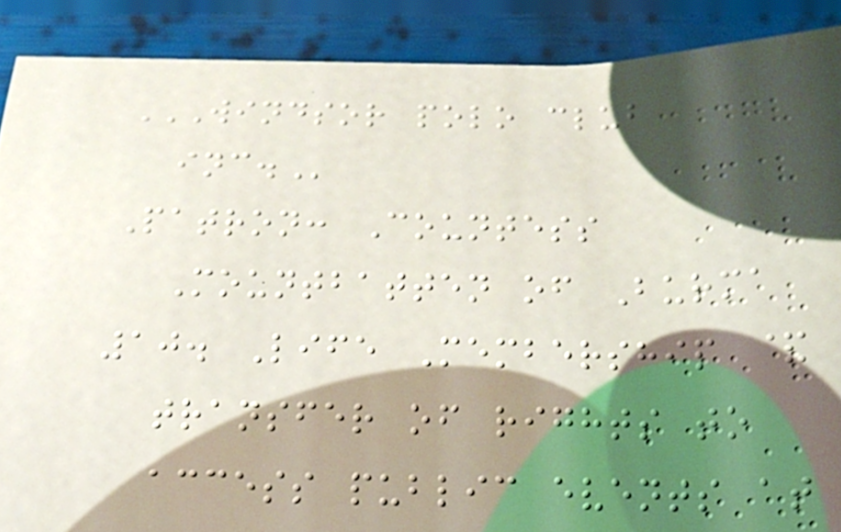WINDSOR POLO CLUB
INC.
Patron: Countess
Mountbatten of Burma
10. Life Membership &
transfer of rights to
access public events at
